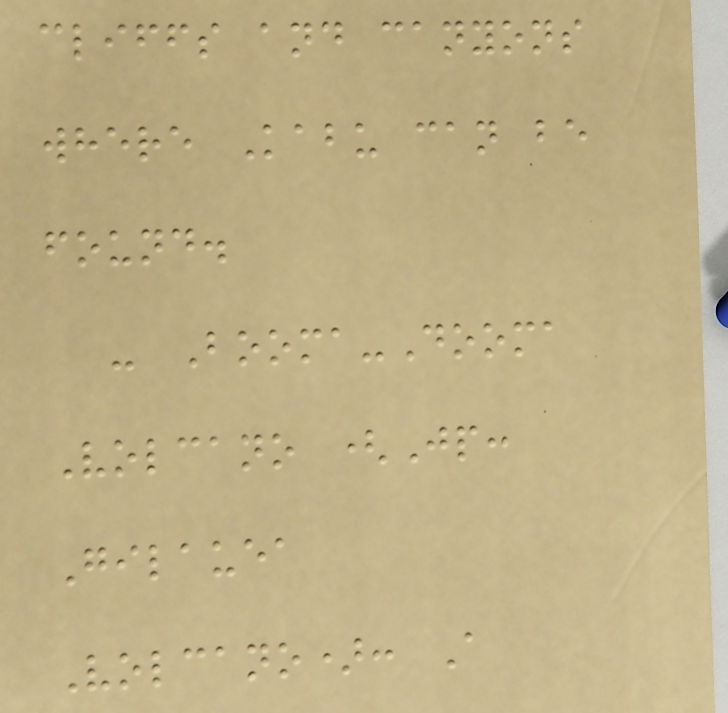cliffs and canyons
where Kabu can be
found.
- Booma-Dooma
Volcano (Jp:
Gilauea
Volcano): A
